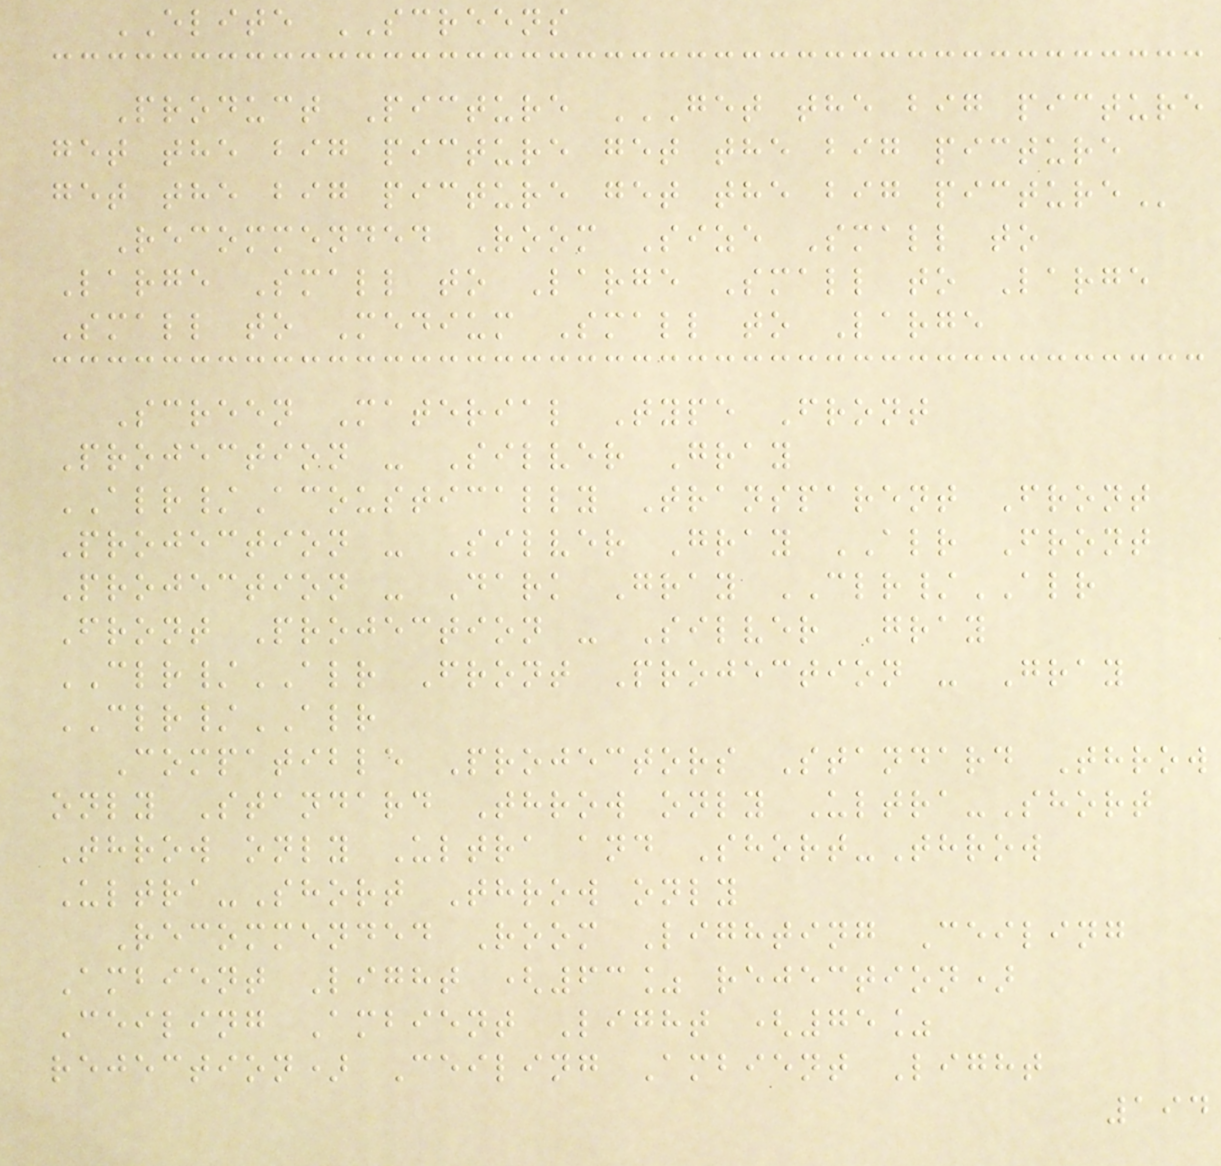ELITE SCREENS
Product Picture GET THE BIG PICTURE
GET THE BIG PICTURE GET THE BIG PICTURE
GET THE BIG PICTURE GET THE BIG PICTURE
Recommended Room Size Small to
Large Small to Large Small to Large
Small to Medium Small to Large
Screen Material Type Front
Projection - Silver Gray
ALR/Acoustically Transparent Front
Projection - Silver Gray ALR Front
Projection - Dark Gray CLR/ALR
Front Projection - Silver Gray
CLR/ALR Front Projection - Gray
CLR/ALR
Compatible Projectors Standard Throw
only Standard Throw only Ultra-Short
Throw only Ultra and Short-Throw
Ultra-Short Throw only
Recommended Room Lighting Ceiling
Ambient Light (63% rejection)
Ceiling Ambient Light (75%
rejection) Ceiling Ambient Light
194
